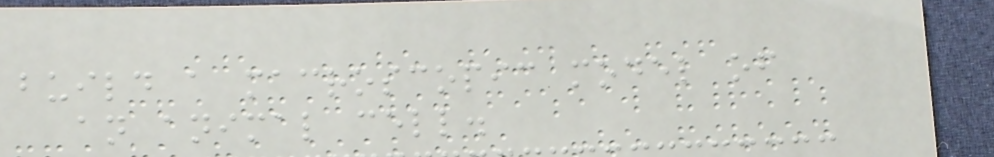build a macroscopic model of
an animal cell.
